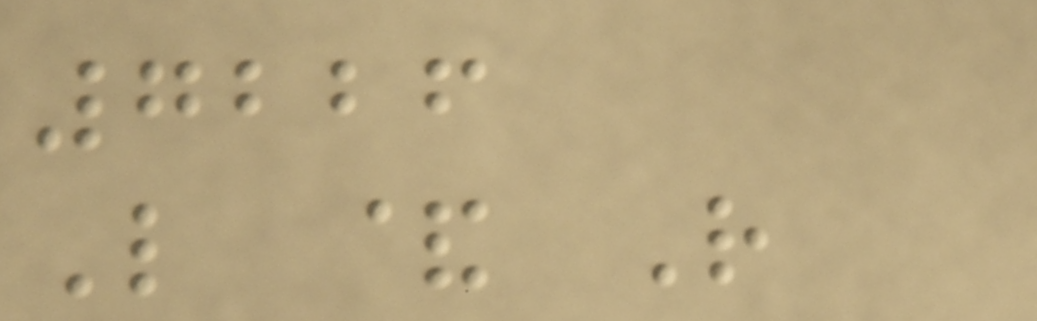7226
L & R
